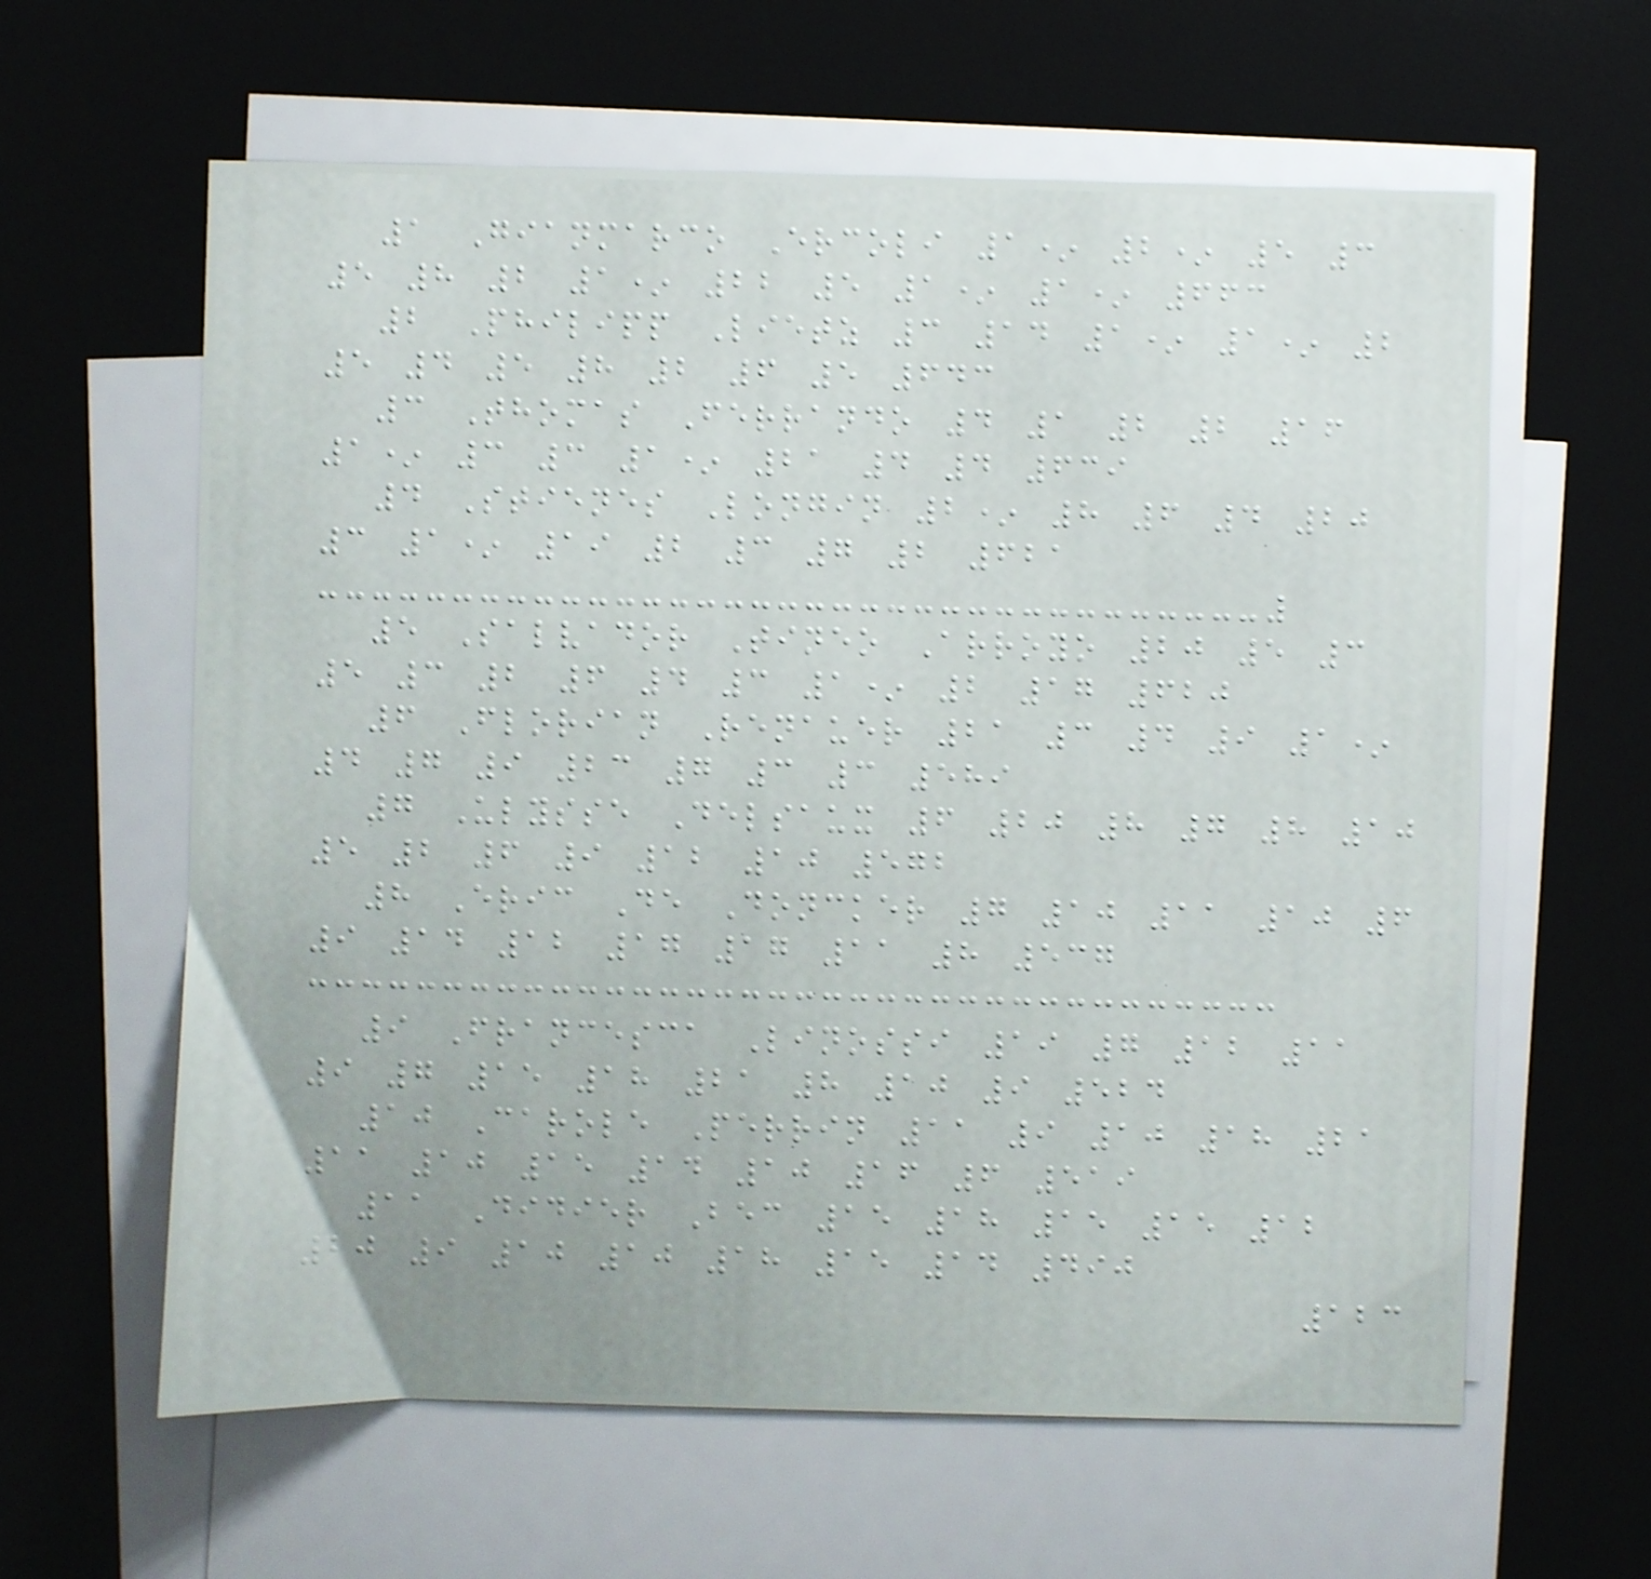1 Gianmarco Ercoli 1* 2* 5 3
5 8 2 1* 22 5 1* 1* 663
2 Philipp Lietz 3 14 1* 1* 2
5 4 5 8 2 6 5 643
3 Thomas Ferrando 4 1 2 2 16
1* 3 3 1* 21 4 4 639
4 Stienes Longin 2* 8 6 4 20
3 1* 19 2 3 7 2 621
5 Salvador Tineo Arroyo 20 5 3
5 3 2 6 4 3 1* 2 17 620
6 Florian Renauer 21 3 4 9 1*
4 7 9 23 7 3 3 589
7 Ulysse Delsaux 6 20 8 7 8 10
5 2 6 9 12 10 572
8 Eric De Doncker 7 10 11 10 6
9 14 12 17 17 11 8 537
9 Francesca Linossi 19 7 12 11
9 7 15 18 21 8 10 9 524
10 Carole Perrin 11 9 10 18 21
11 10 15 14 10 16 6 519
11 Didier Bec 15 18 15 15 12
20 9 10 10 18 15 14 490
123
